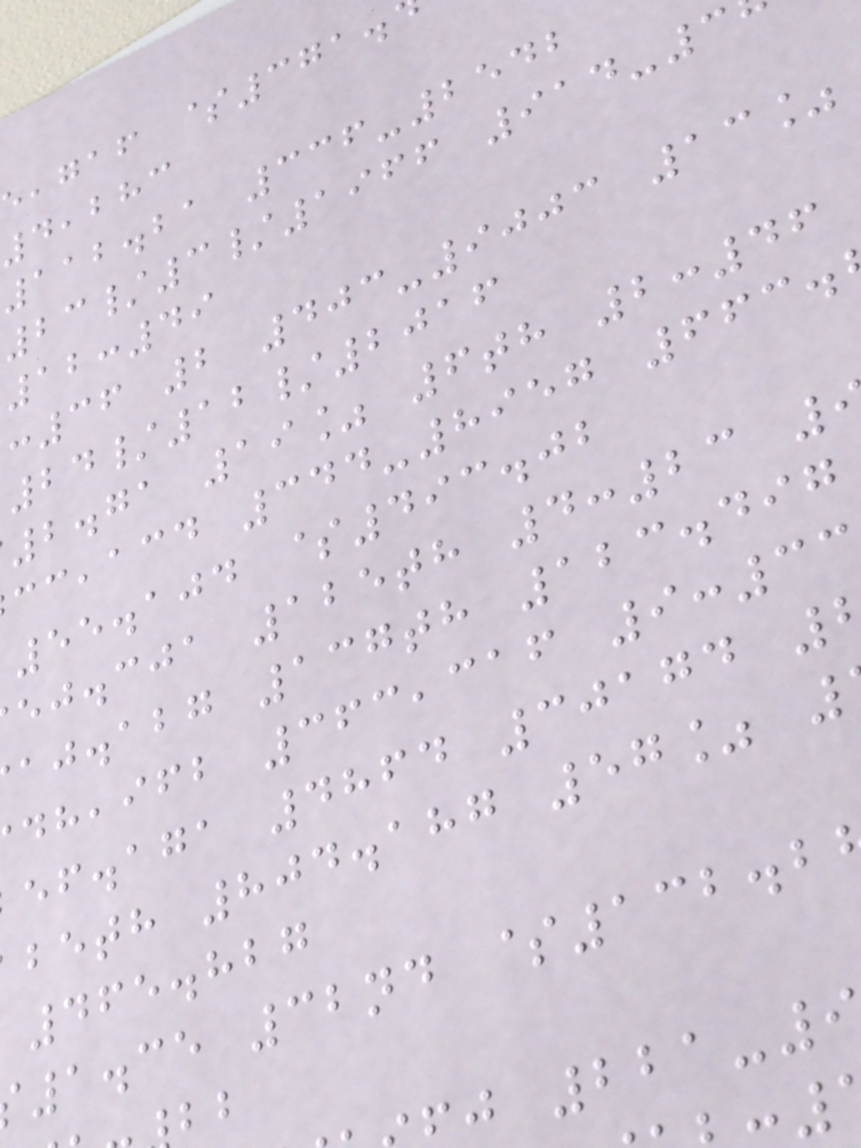,gaf $371.
4,283
112.21 336-2542
23/3/1966 914-3
12:49
:36 2 403-9003 13%
24/12/2016
2.71 19% 6th 2:46
,acd 344-8957 663.
55.104 $493.02
ej.cja 125th 4:23
aj.abg 137th 123.497
,ifb 363,316 9:33
ef.aga 4864 30174
beth 804.187 57%
465.827
1.35 32nd $132.2
j 221-
